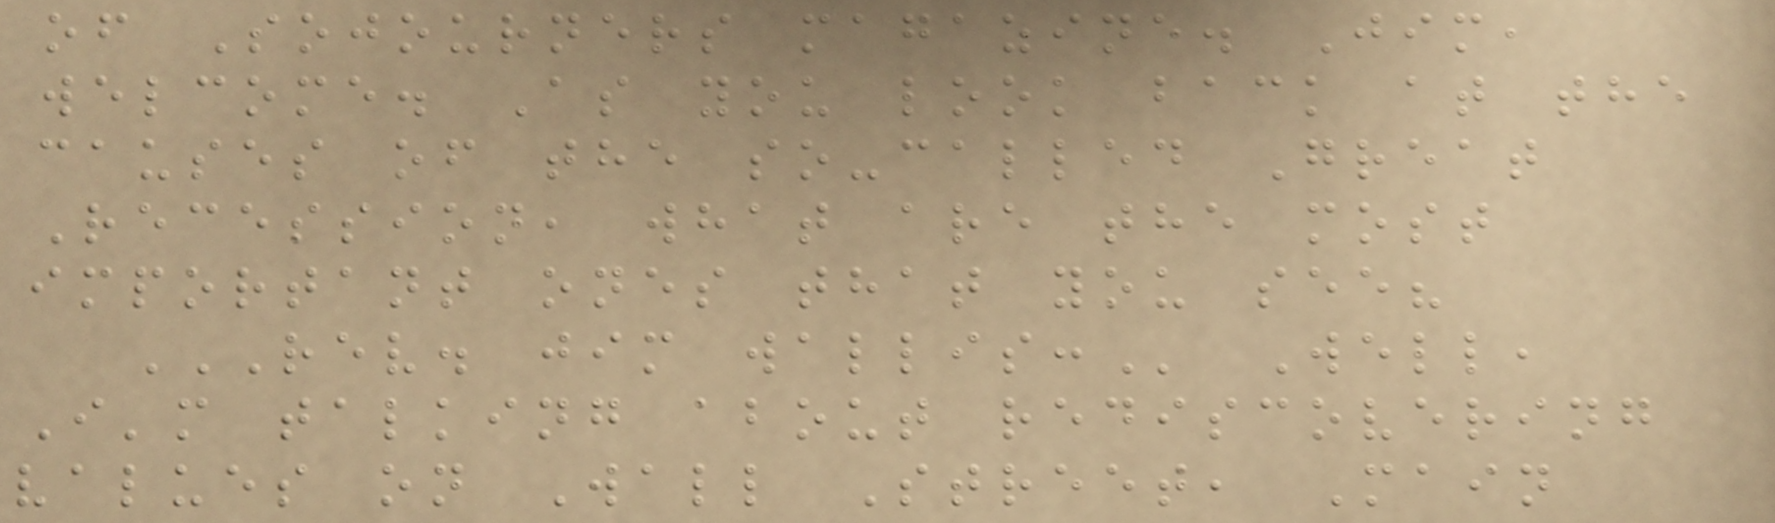of Sojourners magazine. Jim,
welcome. As you look back at the
causes of the so-called Great
Recession, what are the most
important ones that you see?
REV. JIM WALLIS: Well,
I'm talking about rediscovering
values on Wall Street, Main
